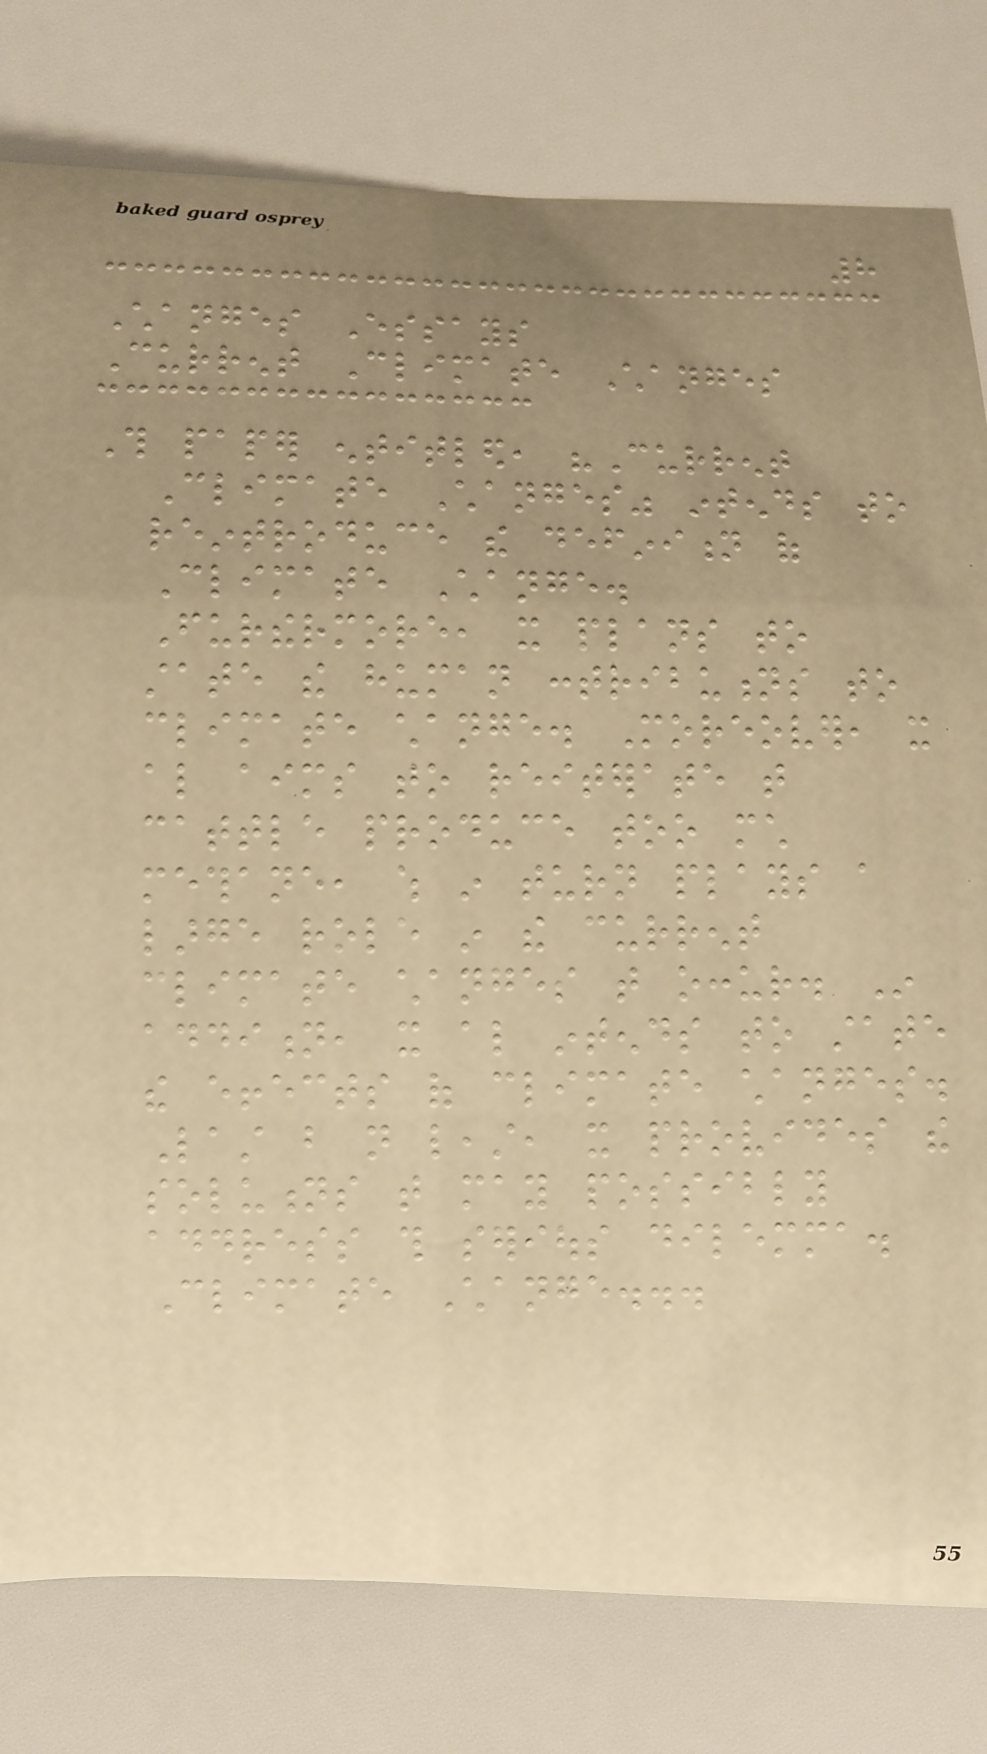8
Changes Essays
Current Climate Changes
This paper entitled, "Current
Climate Changes" intends to
reintroduce the definition of
Climate Change.
Furthermore, it plans to
state the human contributions to
climate change. Moreover, it
also aims to reiterate that
cattle produce too much
methane, which in turn plays a
large role in the current
climate changes that occur. In
addition, it also intends to state
the effects of climate changes.
Last but not least, it provides the
solutions that may possibly
address this serious dilemma.
Climate Change...
